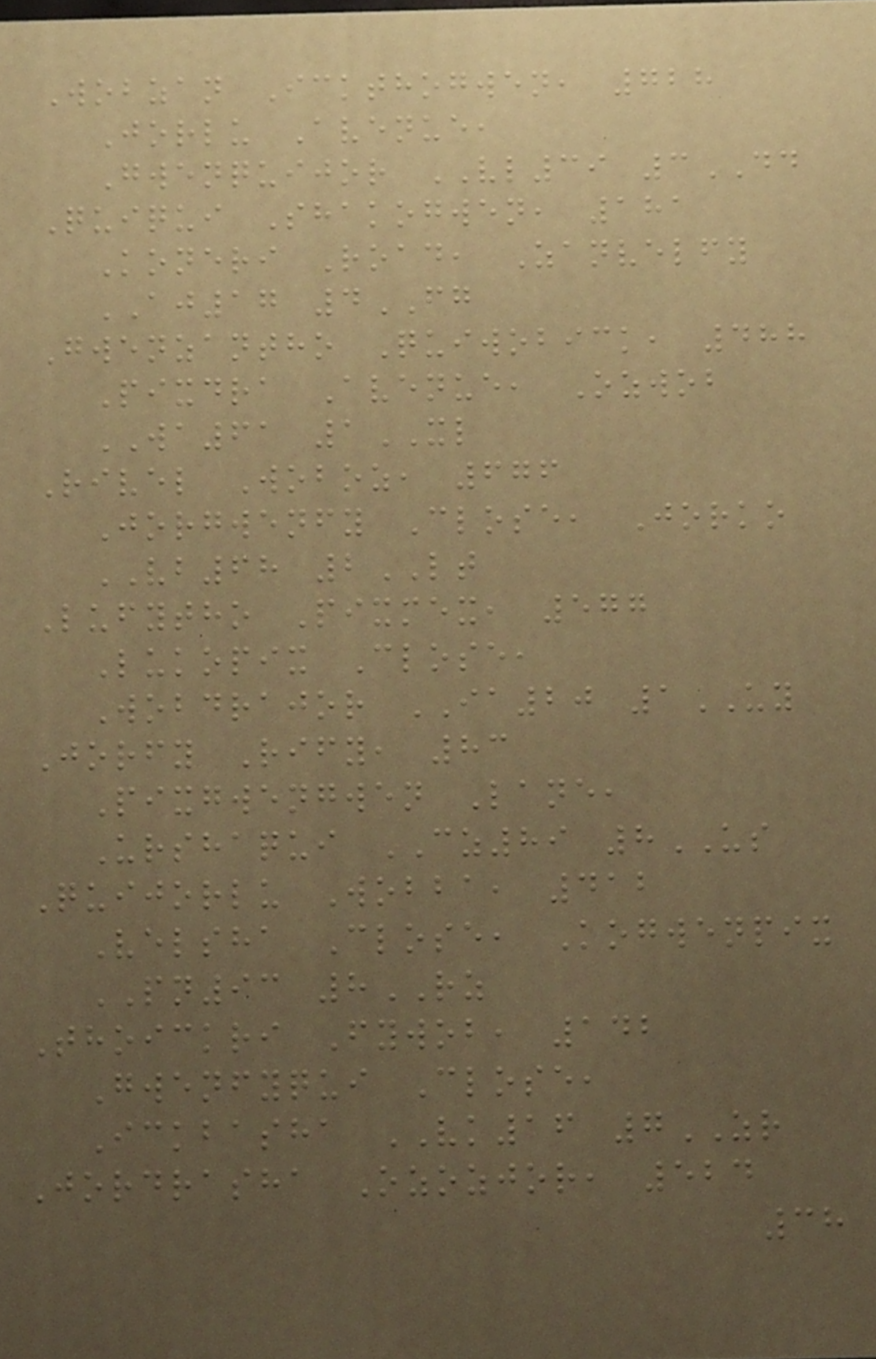Wobzan Ickthogwen, 728
Jorlu Avenue,
Gwenquijor VL39 3DD
Quiqui Shakogwen, 181
Koneri Road, Zanvelfy
AJ17 4FG
Gwenzantho Quiwobick, 488
Pixdra Avenue, Ozwob
WA61 1XL
Rivel Woboz, 676
Jorgwenfy Close, Jorko
VB68 2LT
Lufytho Pixmex, 577
Lukopix Close,
Wobdrajor IA20 1UY
Jorfy Rify, 83
Pixgwengwen Lane,
Urshaqui CZ89 8US
Quijorlu Wobba, 412
Velsha Close, Kogwenpix
PN93 8RZ
Thoickri Fywob, 142
Gwenfyqui Close,
Ickbasha VK16 7ZR
Jordrasha Ozozjor, 524
38
